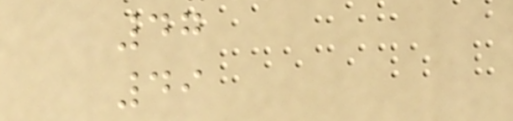47
49
